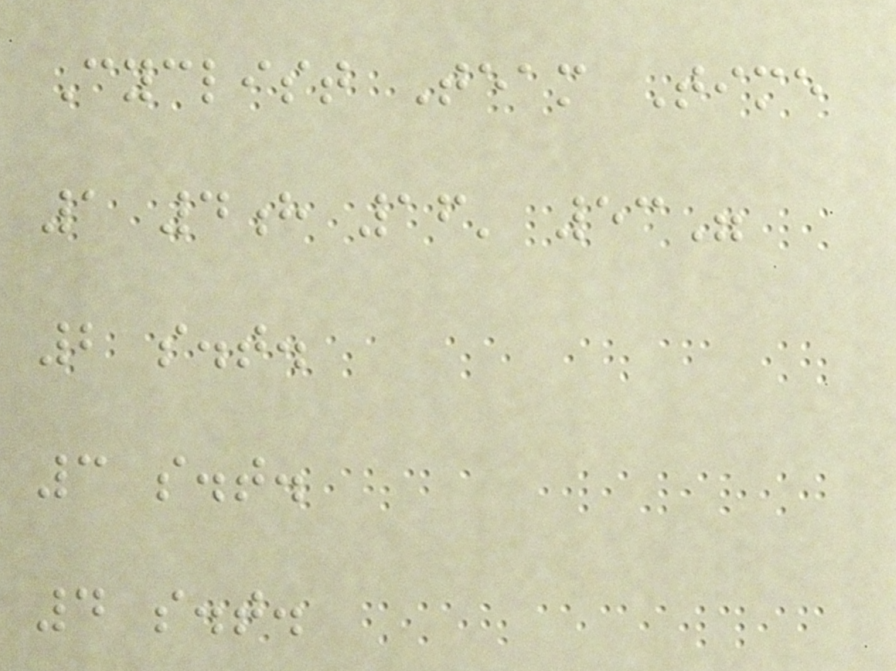Cyclist Team Time
1 4h 16' 53"
2 s.t.
3 s.t.
4 s.t.
